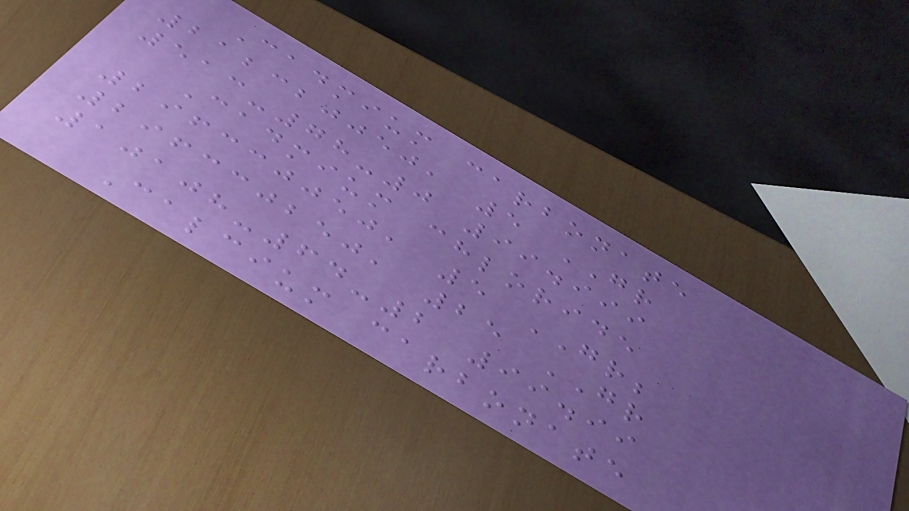Cadmium carbonate
212320050, 5 GR
513-78-0 99.999
Cadmium chloride
296330050, 5 GR;
296330250, 25 GR
10108-64-2 99.99
Calcium carbonate
